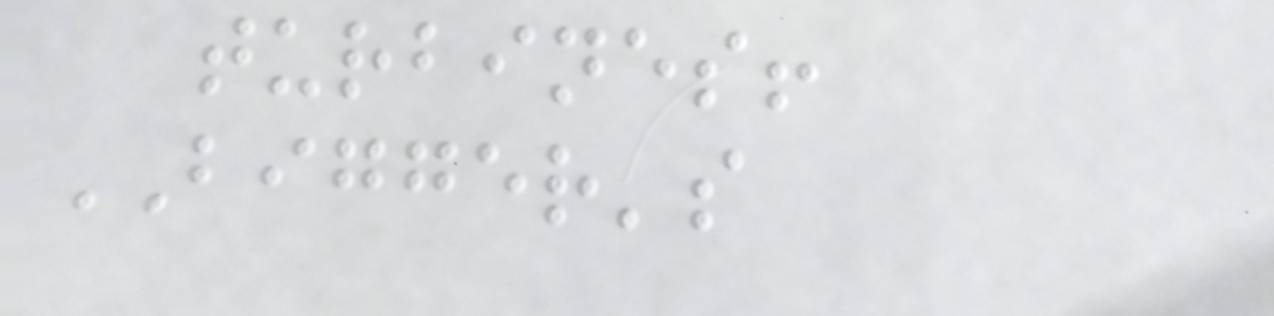turbines!
BIGGER's
